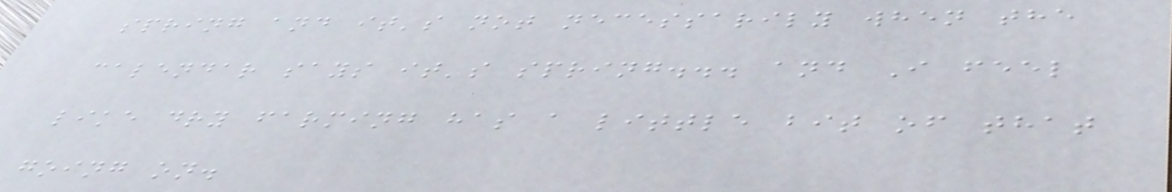spring and it's not necessarily when the
calendar says it's spring... and I feel
like dry farming has a little bit of that
going on.
